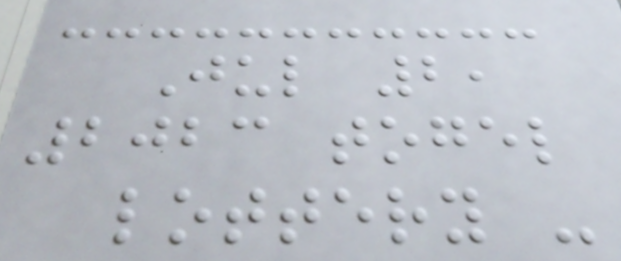Jul 2,
2023 togel
lottery -
